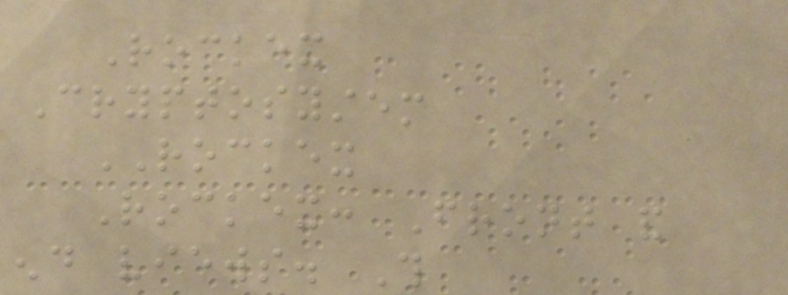Rockex
Cryptosystem
ROCKEX
Rockex: Front and
end views. This
